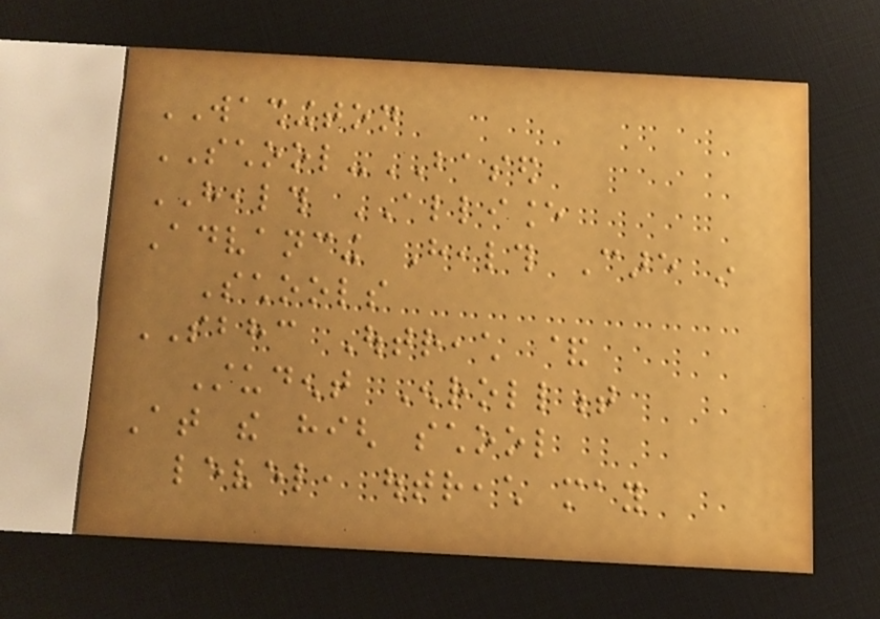WASHINGTON
SCHOOL-BASED
HEALTH ALLIANCE
Advancing Health Care in
Schools
SBHC Outreach &
Student Enrollment
At the high school
level, outreach may
